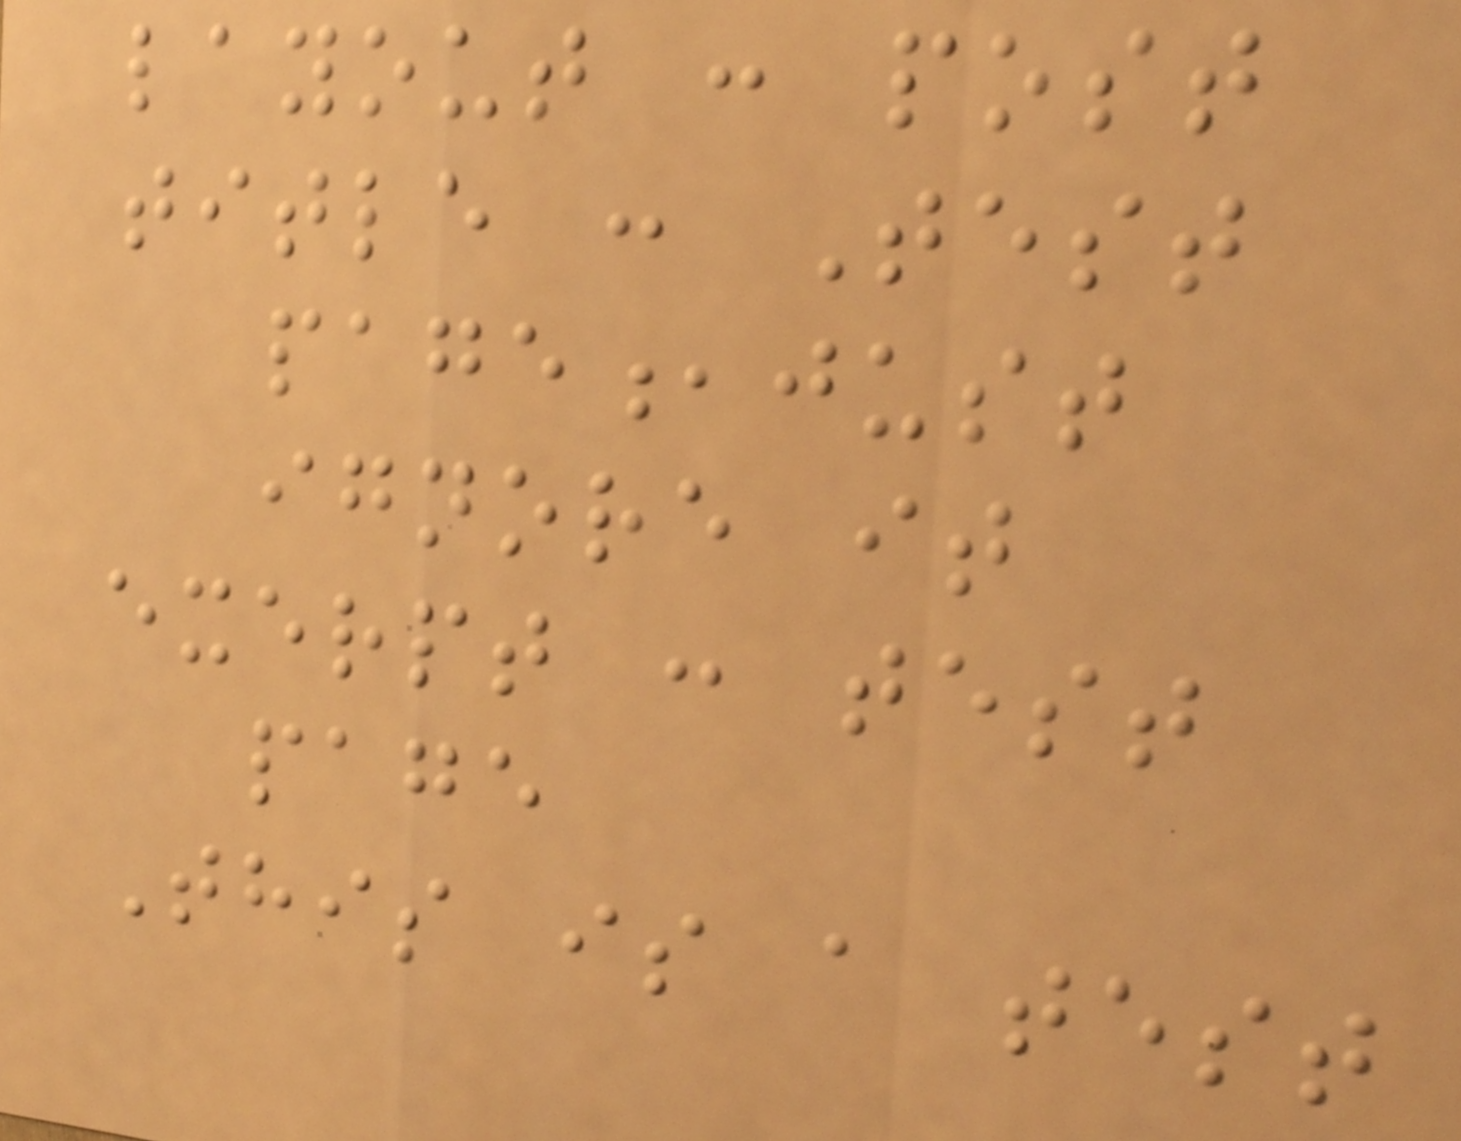layout : post
title : Test
page,just
ignore it
exerpt : test
page
This is a test
